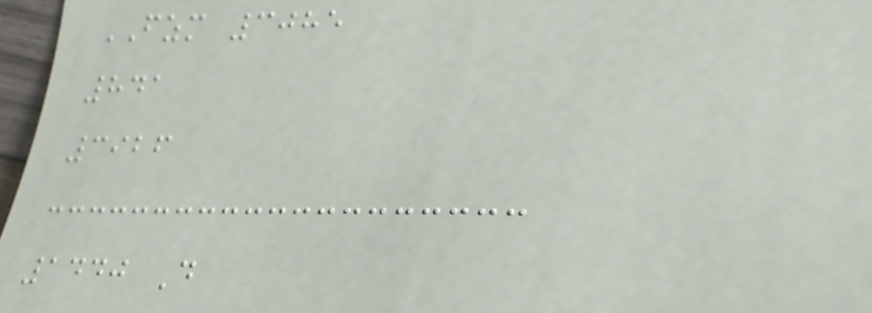FZM 3085
841
3926
1440 D
